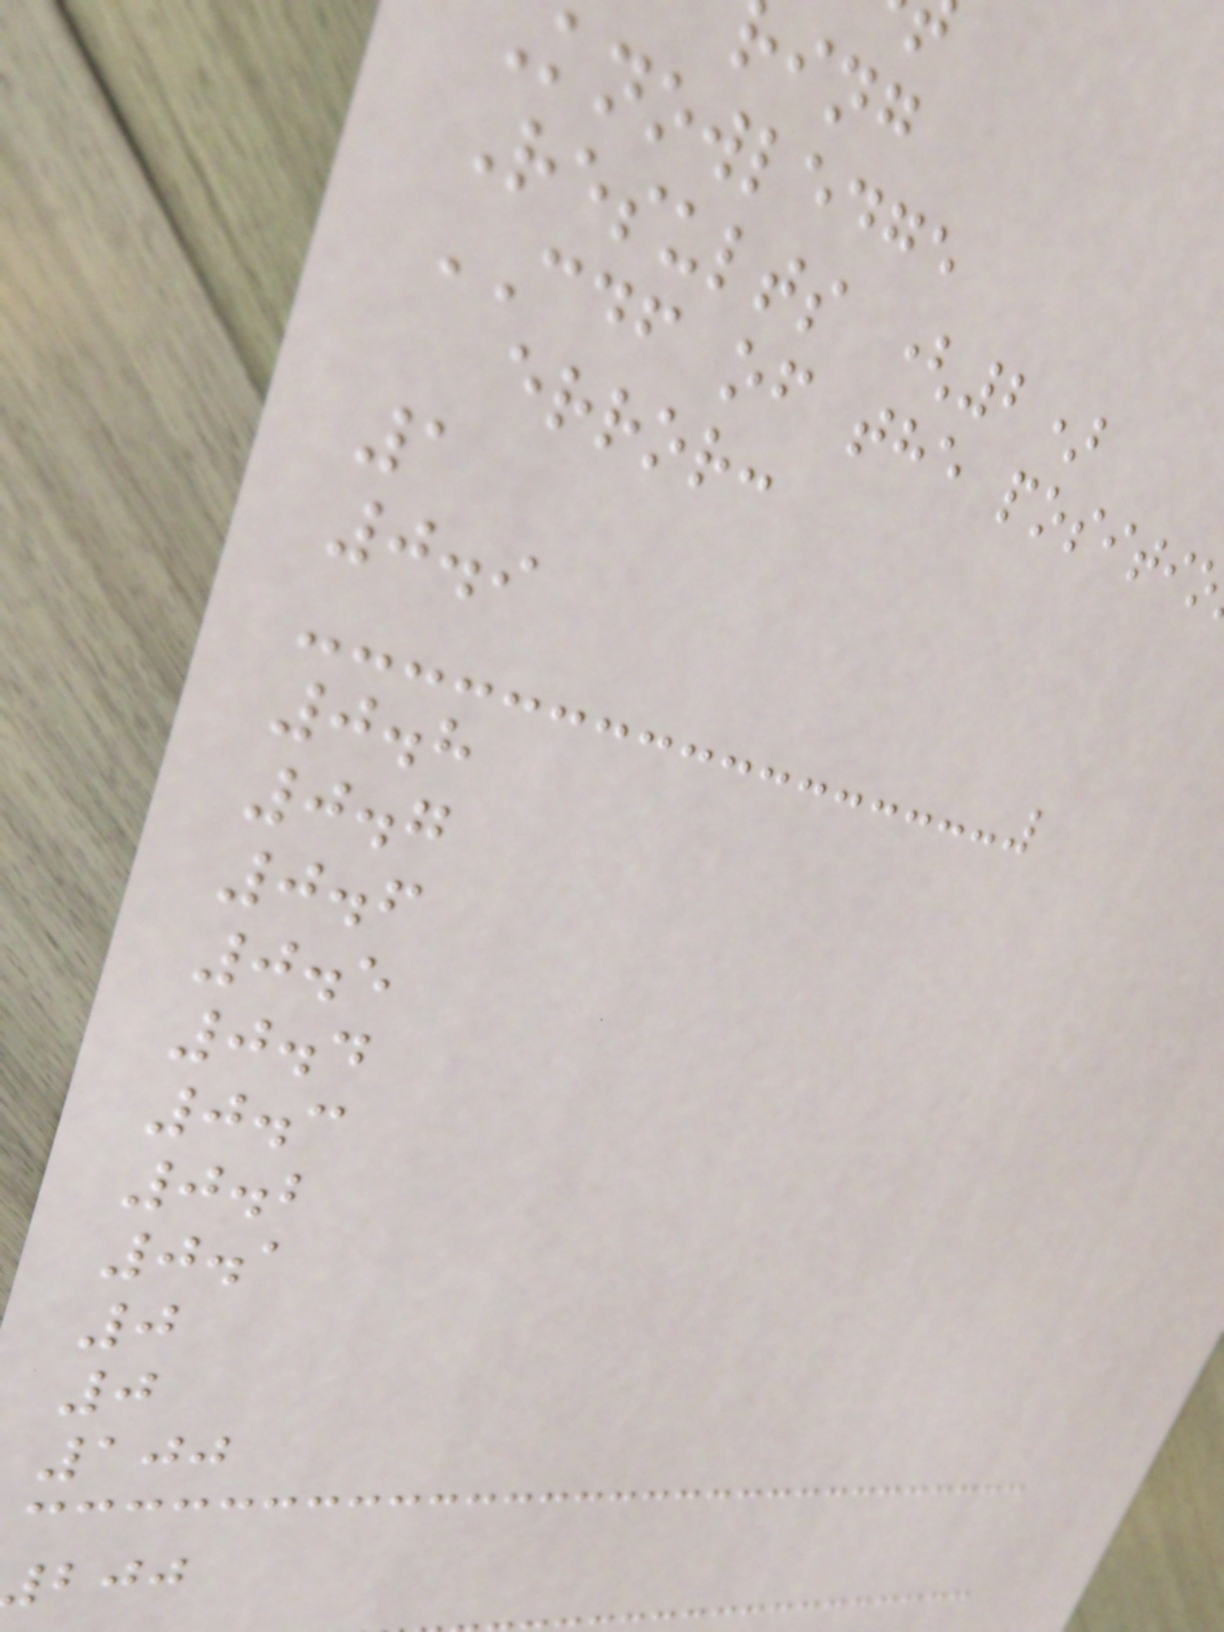knowledge
Results (2)
CDF of the positi
error:
1
0.9
0.8
0.7
0.6
0.5
0.4
0.3
0.2
0.1
0
0
100
